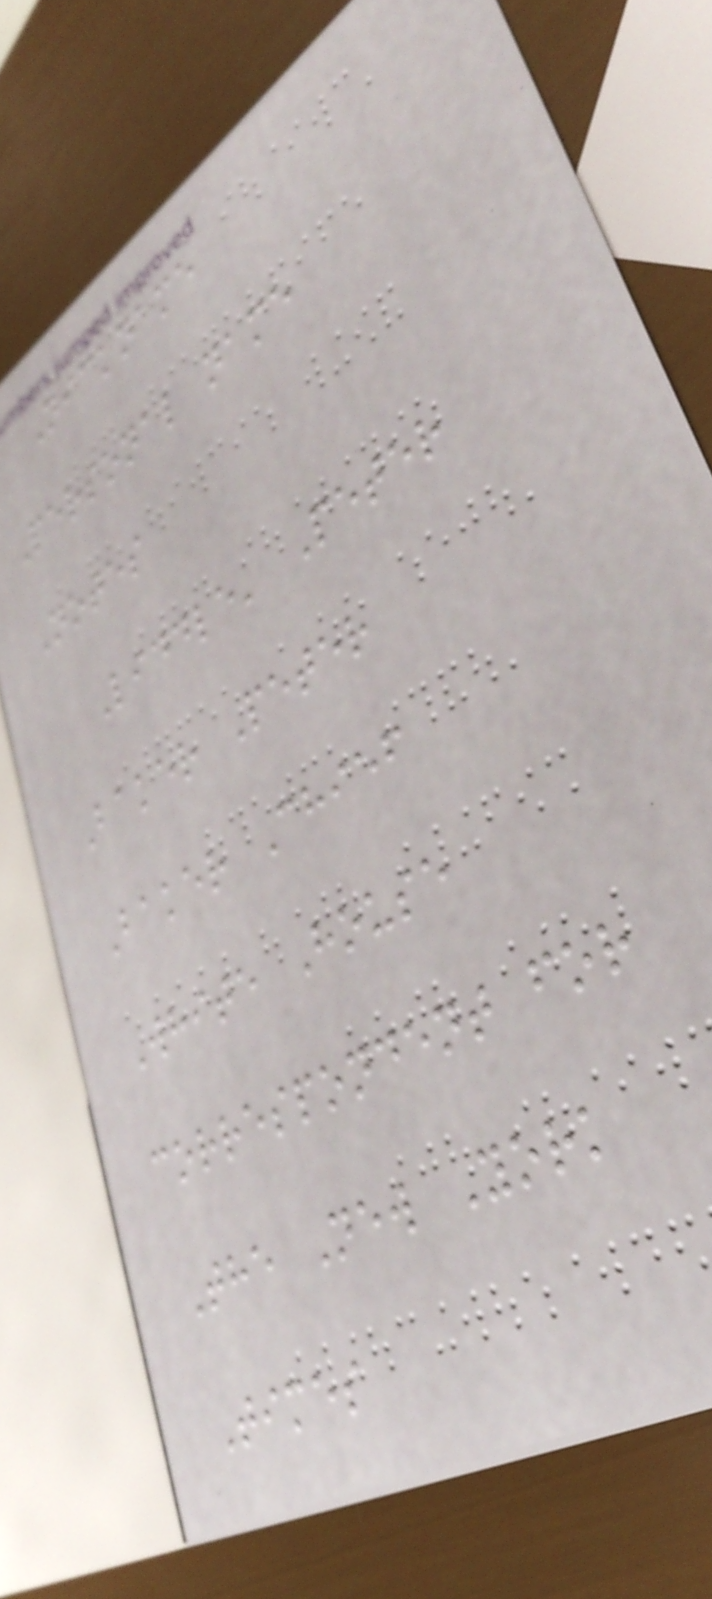Nickname
Personal name
Notes
Liddle' Peter
Baker Peter
Baker Chief
White House
correspondent for
The New York
Times
